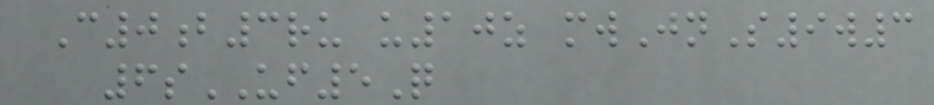C0b3ru u10z mwJnS9w3
6sUF5Q
